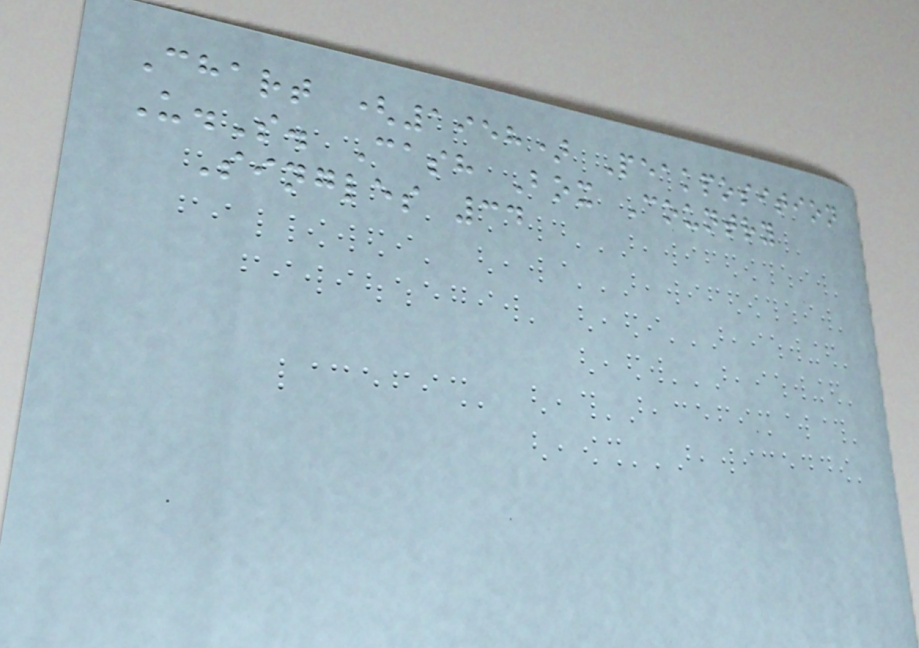Chart (1958) Peakposition
U.S. Cash Box Country
Singles 34
